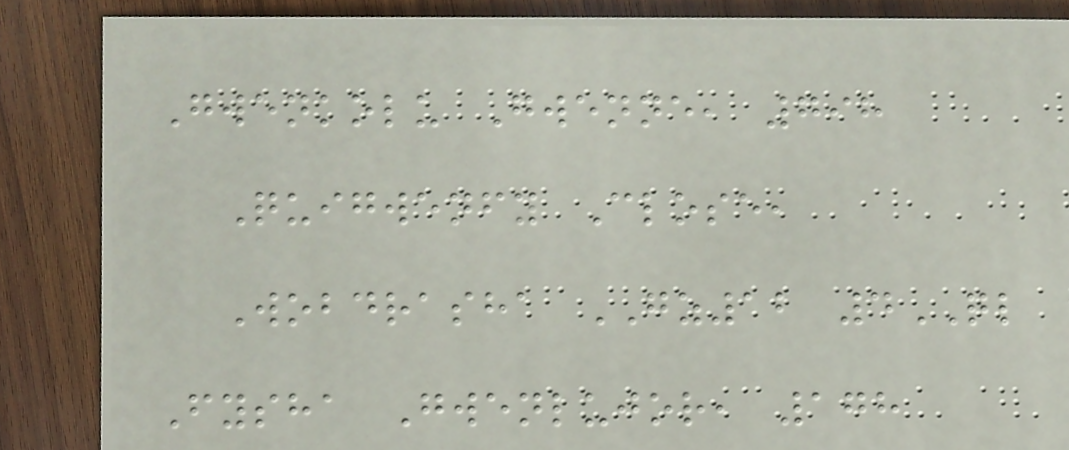Gwenkolu Gwenne, 798
Quigwenfy Close,
Wobdrasha GZ12 4QL
Fysha Gwenlujor, 178
